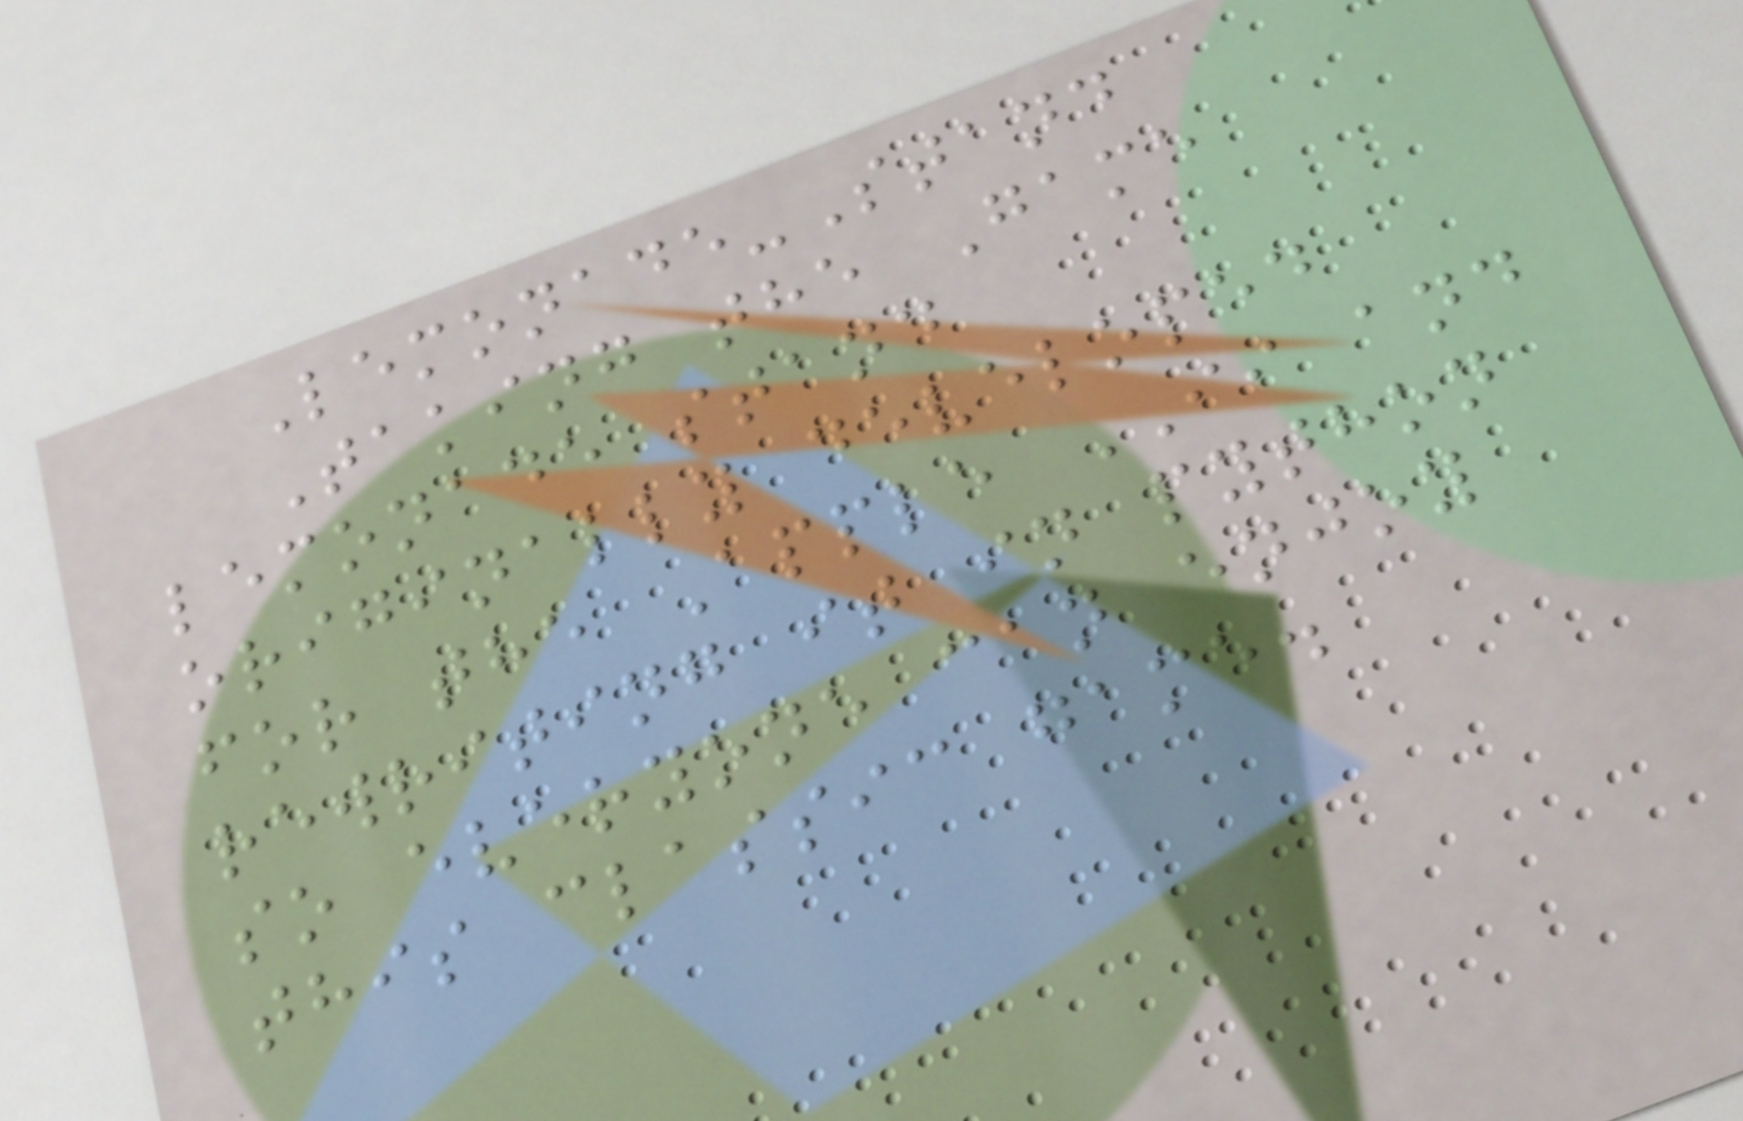Lemonade-Stand
Taking the Game
lemonade stand
originally developed
for the Apple II and
rewriting it in python
so everyone can enjoy
this classic game.
